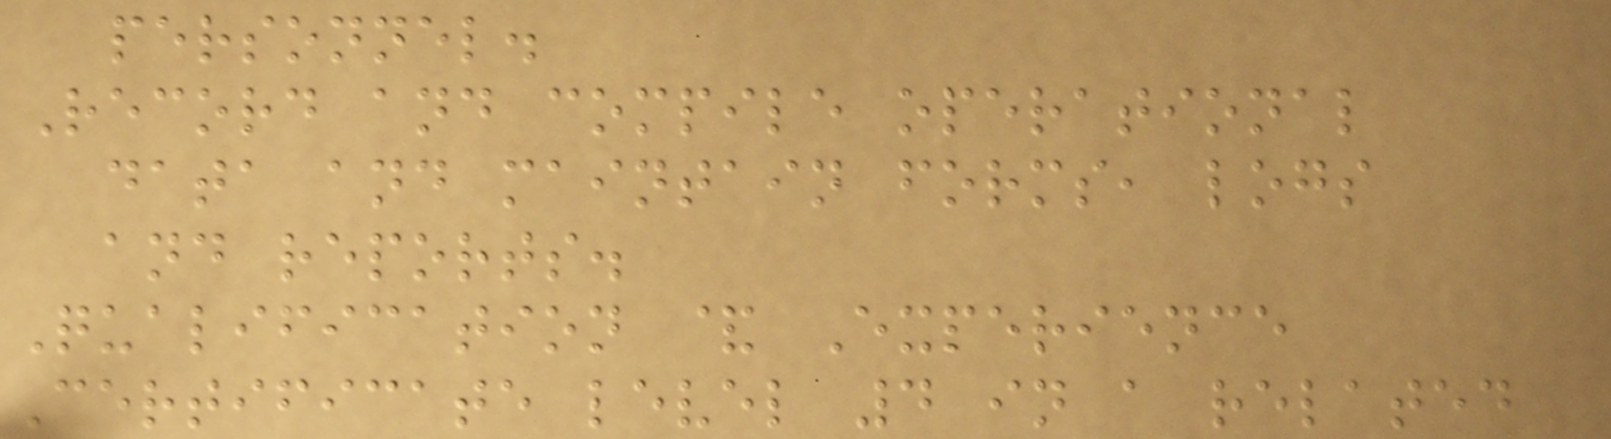personnel.
Record and compile operational
data and maintain forms, logs
and reports.
Qualification & Experience
Certificate level 4 in a related
